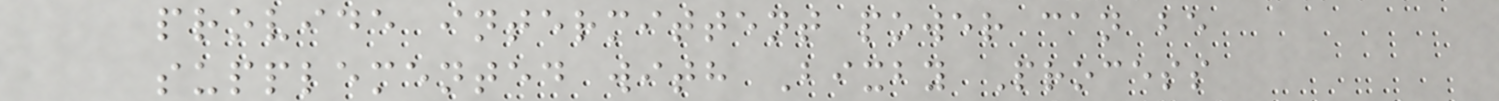provide intermittent power can be
supplemented with Bixby Process
